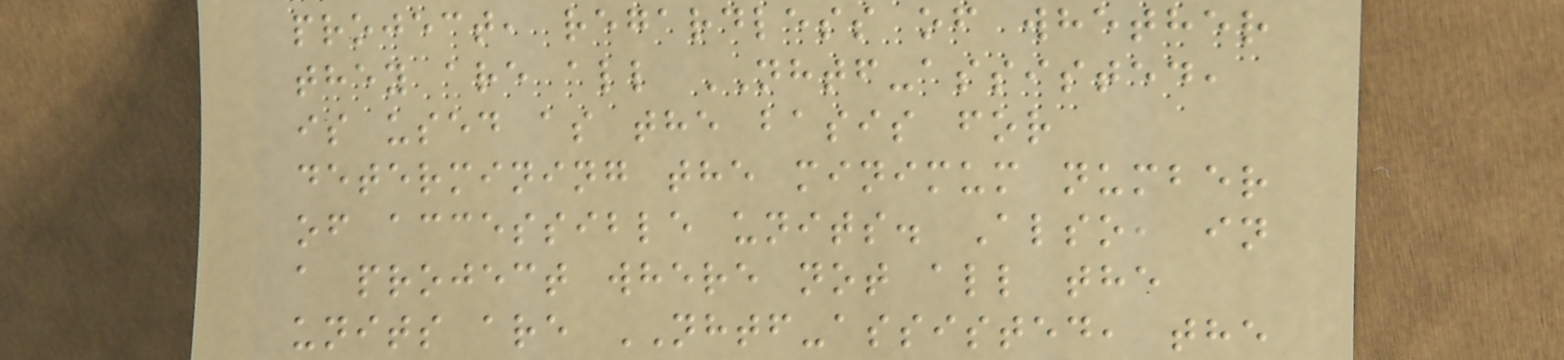project, regardless of whether
they are all NHTF-assisted,
is used as the basis for
determining the minimum number
of accessible units. Also, in
a project where not all the
units are NHTF-assisted, the
